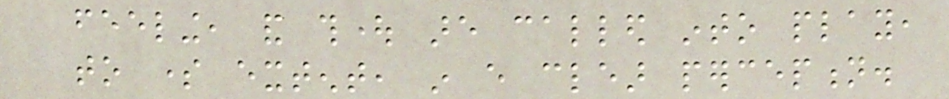feeling, and thought are called into play,
to some extent, in every clear perception.
